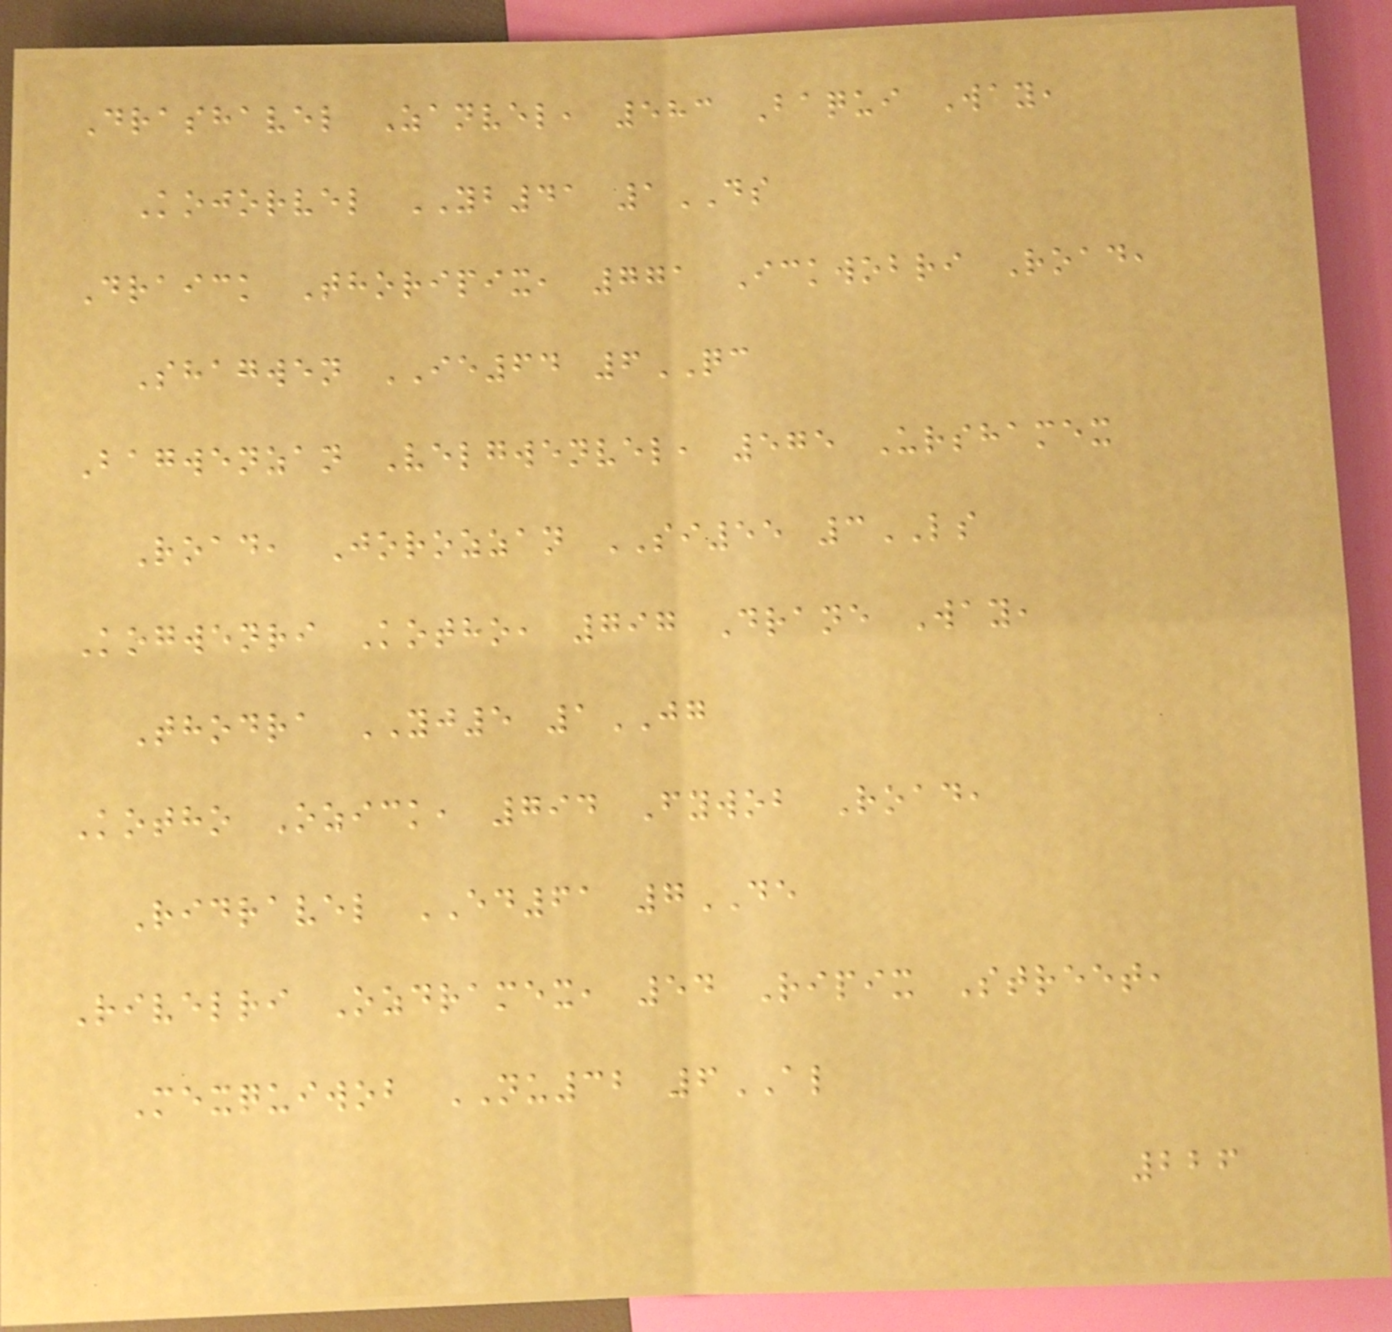Drashavel Zanvel, 583 Baqui Way,
Kojorvel YB41 1DS
Draick Thoripix, 771 Ickwobri Road,
Shagwen IE64 6QC
Bagwenzan Velgwenvel, 575 Urshamex
Road, Jorozzan SI55 3LS
Kogwenri Kotho, 797 Drane Way,
Thodra YJ5 1JG
Kotho Ozick, 794 Fywob Road,
Ridravel ED61 7DE
Rivelri Ozdramex, 54 Ripix Street,
Mexquiwob NU32 6AL
226
